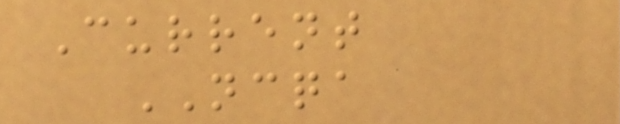Current
NCQA
